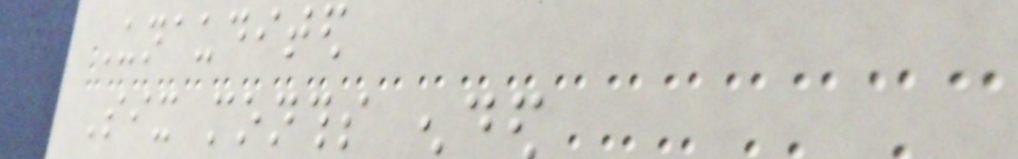Unaudited
Six months ended
